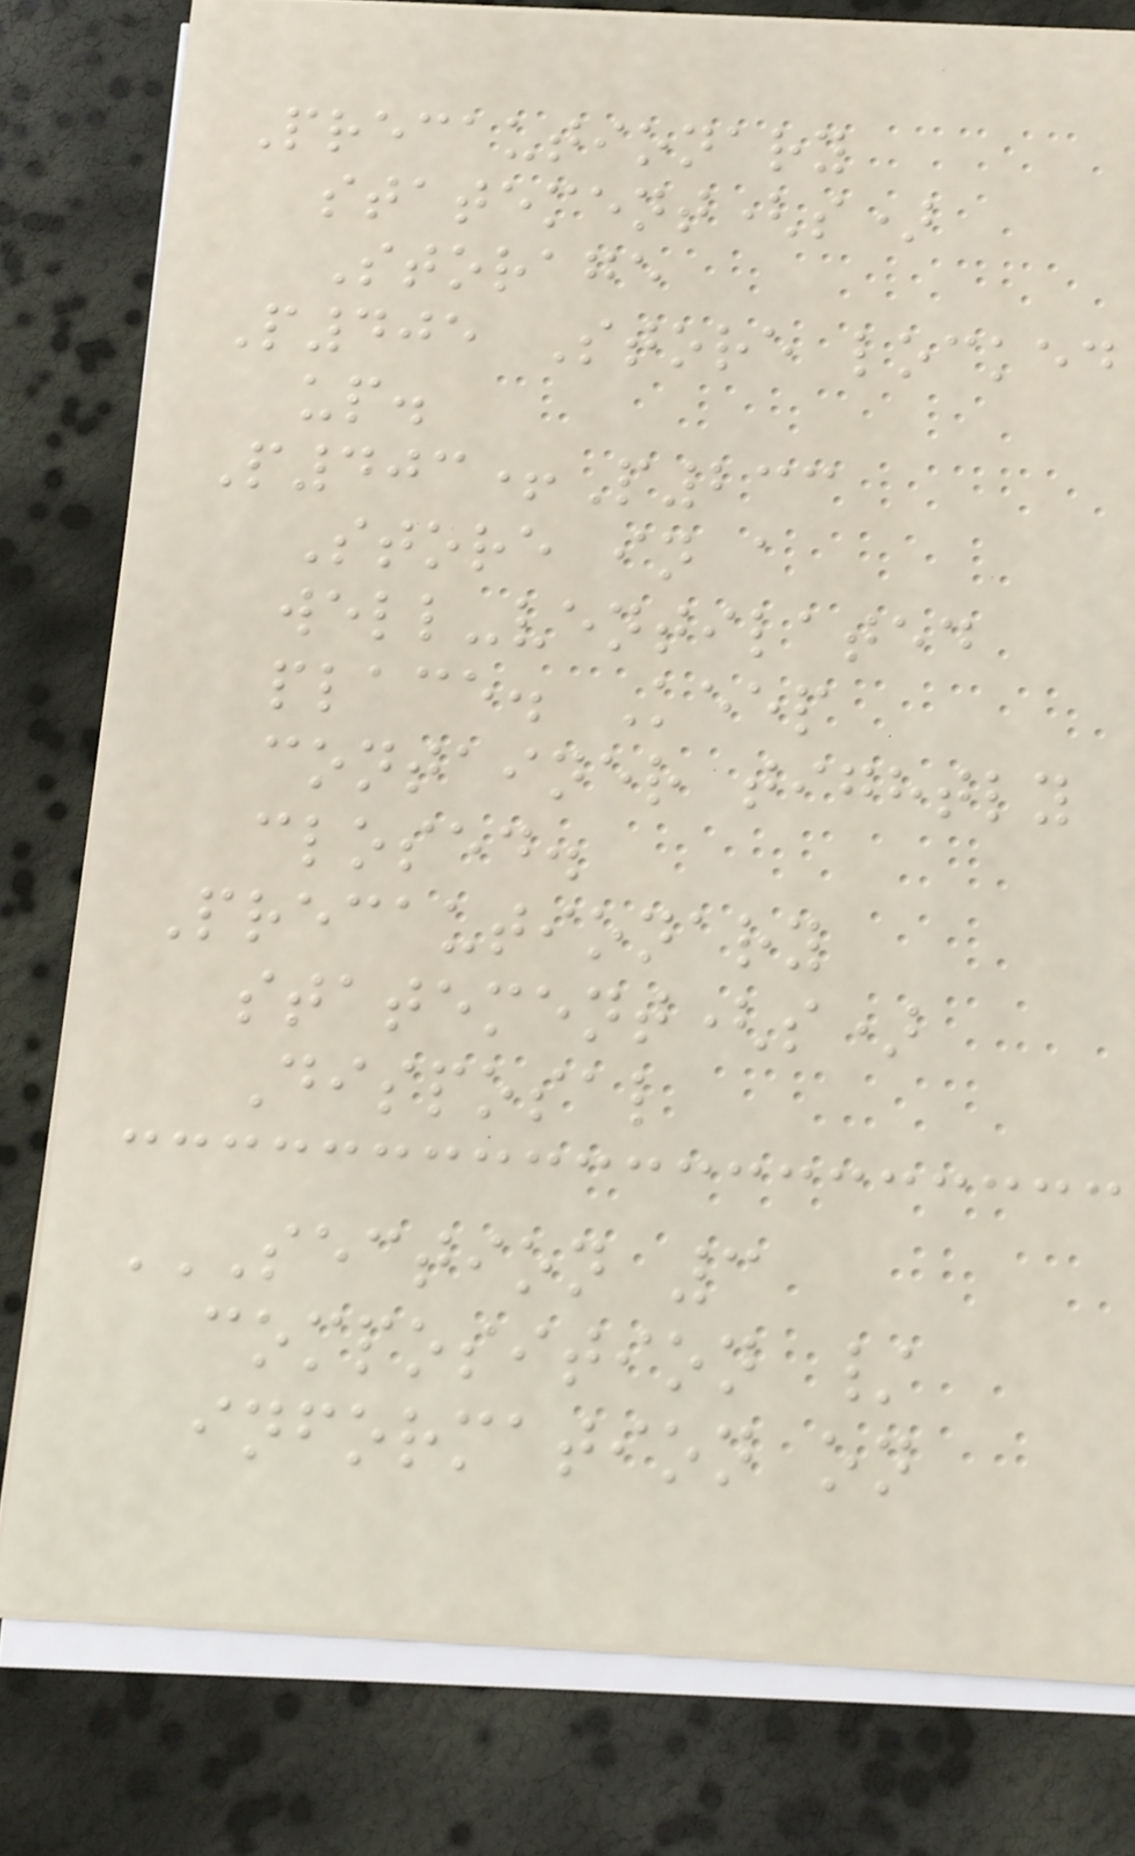Precautionary
statement(s)
Storage
P405 Store locked
up.
P403+P233
Store in a
well-ventilated
place. Keep
container tightly
closed.
Precautionary
statement(s)
Disposal
SECTION 3
COMPOSITION /
INFORMATION ON
